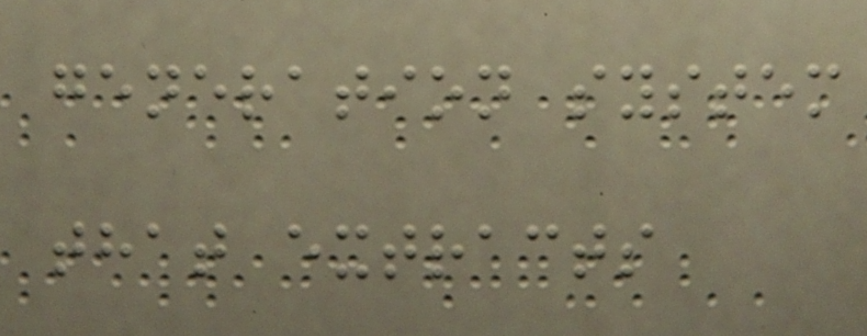generation system
that extracts
